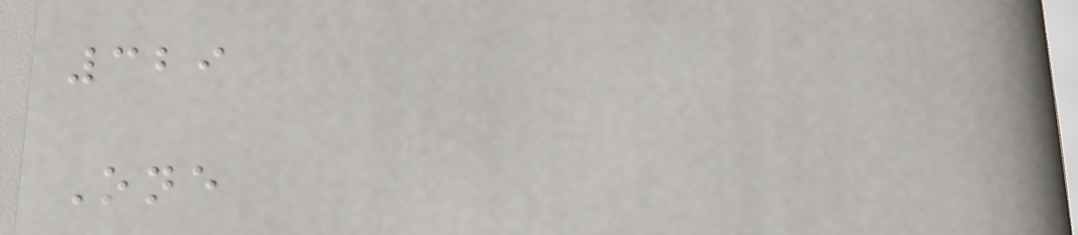329
One
